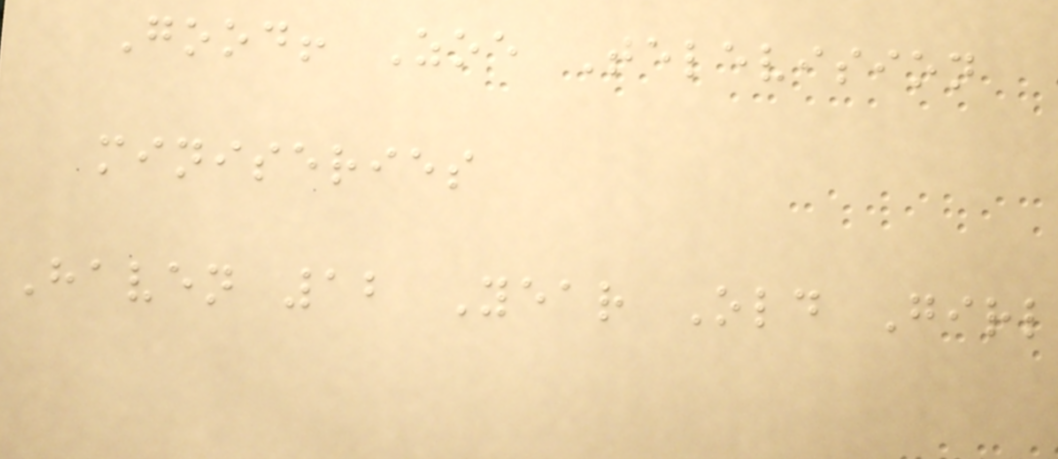Good! Zoe Television
miniseries
Haven 12 Year Old Girl
